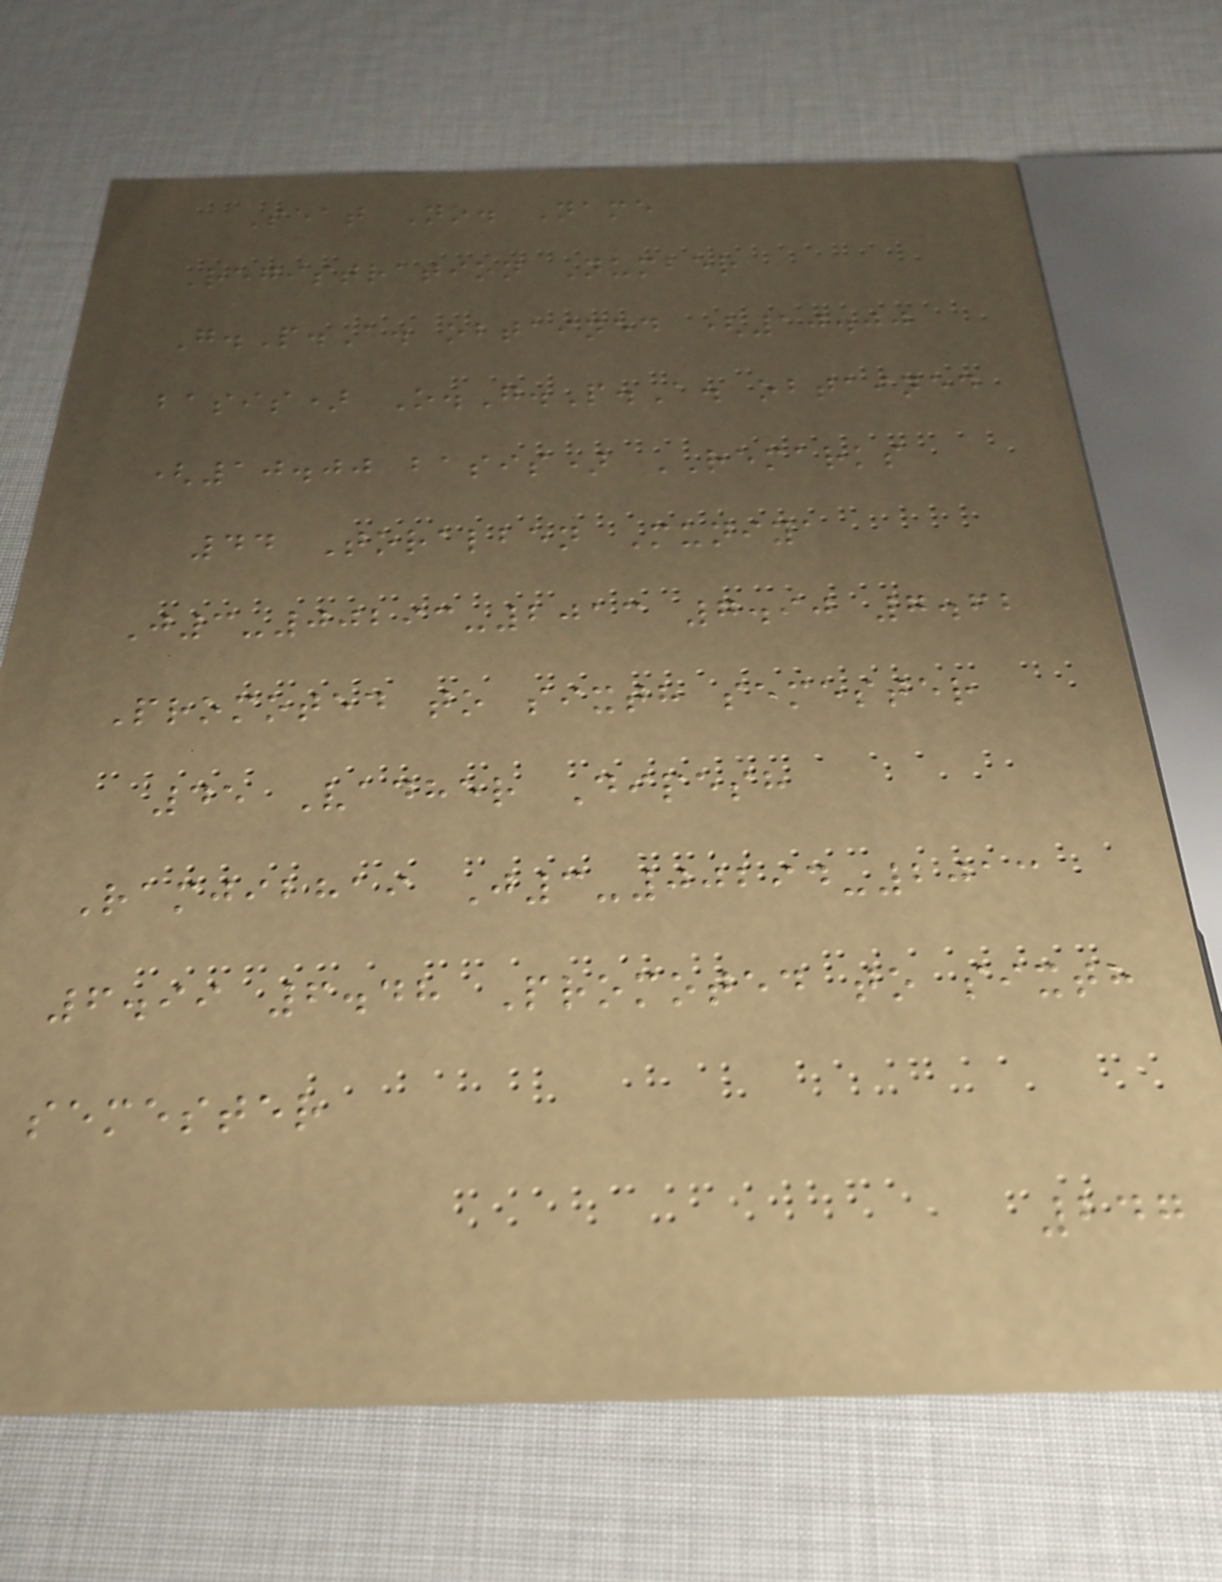Seat No. Name
Registration Number
G.P.A. obtained (10.00
basis) O.G.P.A. obtained
(10.00 basis) REMARKS
44 Toralben Muniya
J3-00293-2013 7.90 7.62
Promoted to sixth semester
45 Vadher Dipesh
Ramjibhai J3-00294-2013
6.99 6.48 Promoted to sixth
semester
247
